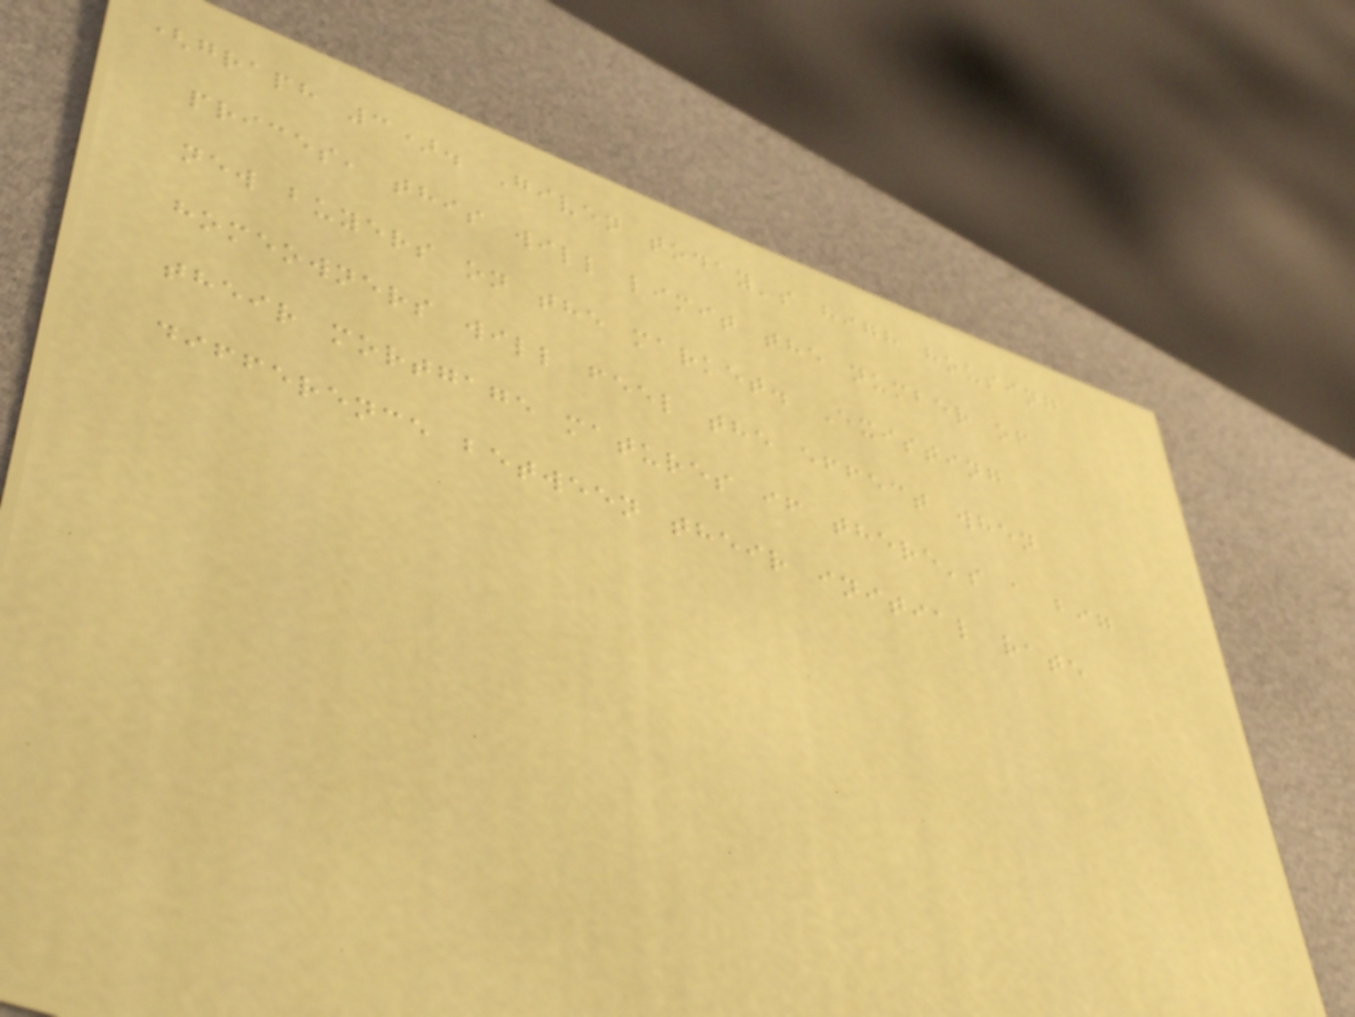(graph 3). Given today's high housing
prices, this will limit the number of
new buyers on the market. Existing
homeowners will feel the effect when
their mortgage matures if there's a big
difference between their initial rate
